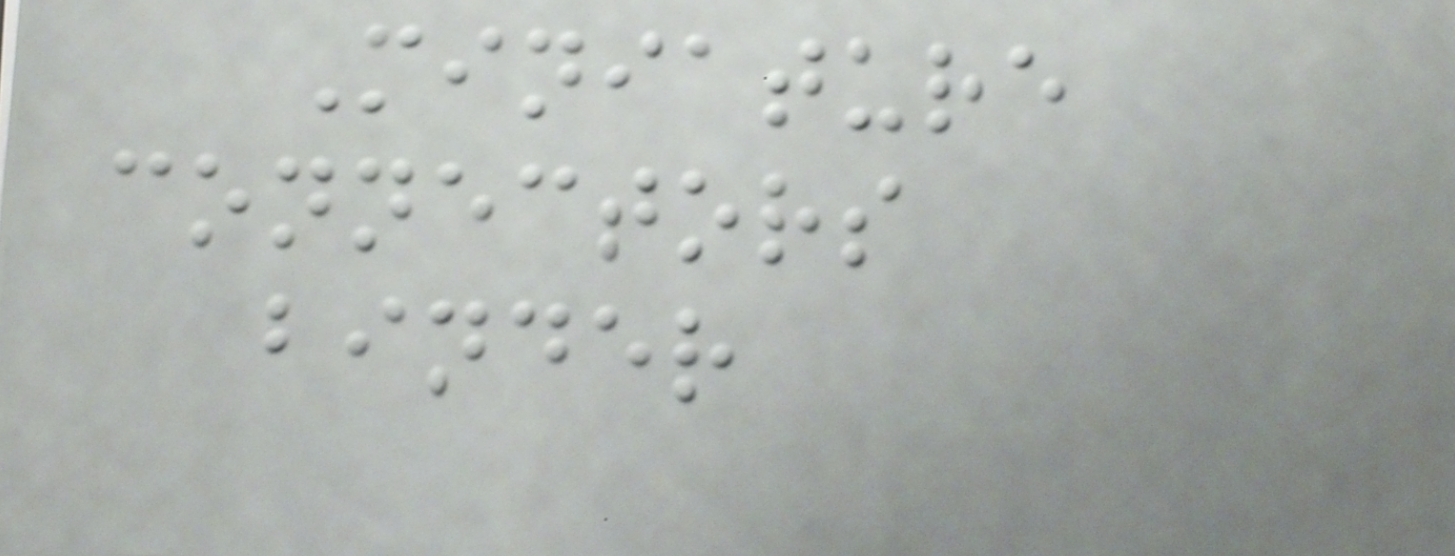Miniature
connectors
binder
